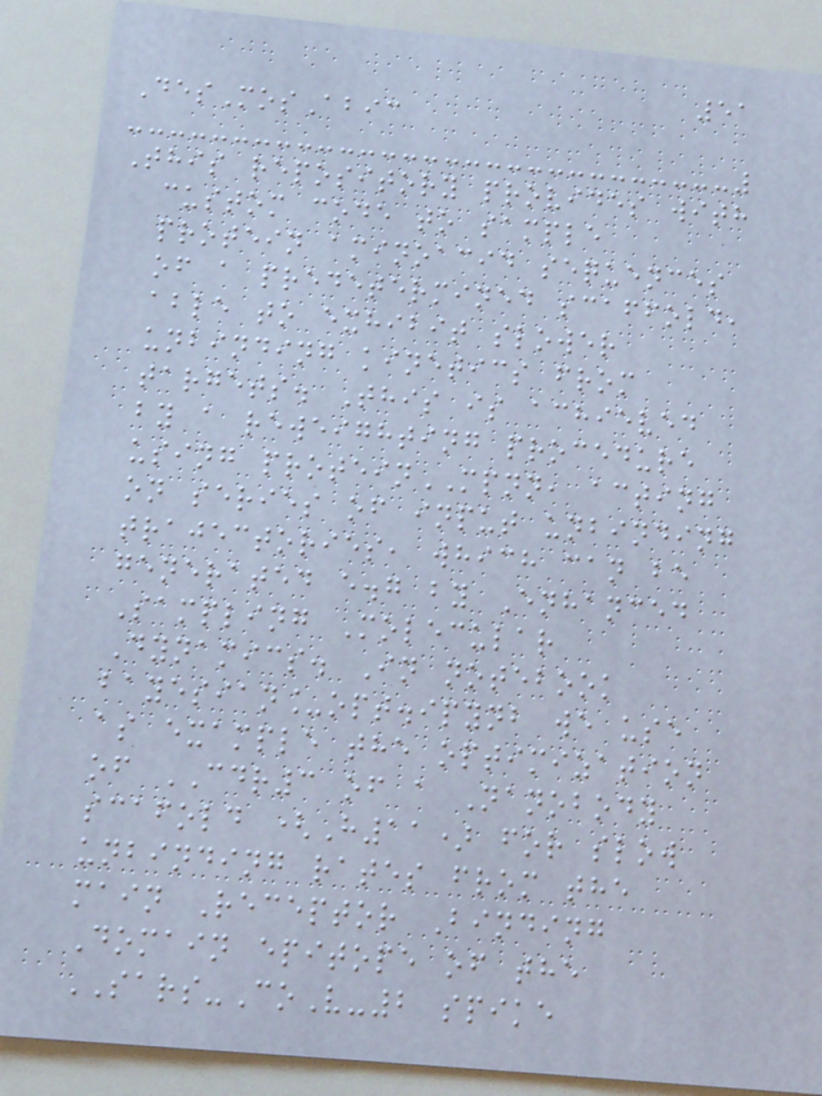51
DesMosAbic
This repository provides with
custom code to sample
protein aminoacid sequences
of a predetermined scaffold,
able to exhibit slower
unbinding kinetics from
targets. This is achieved
by a reweighting procedure
using proteinMPNN, acting
on series of input unbinding
trajectories, which can be
generated e.g by Enhanced
Sampling Molecular
Dynamics. In notebook
bayesian_opt.ipynb we use
as example the optimization
of CDR3 of a Nanobody
scafold (H11) for slow
unbinding rates from the
main Receptor Binding
Domain epitope of the
SARS-CoV-2 spike
